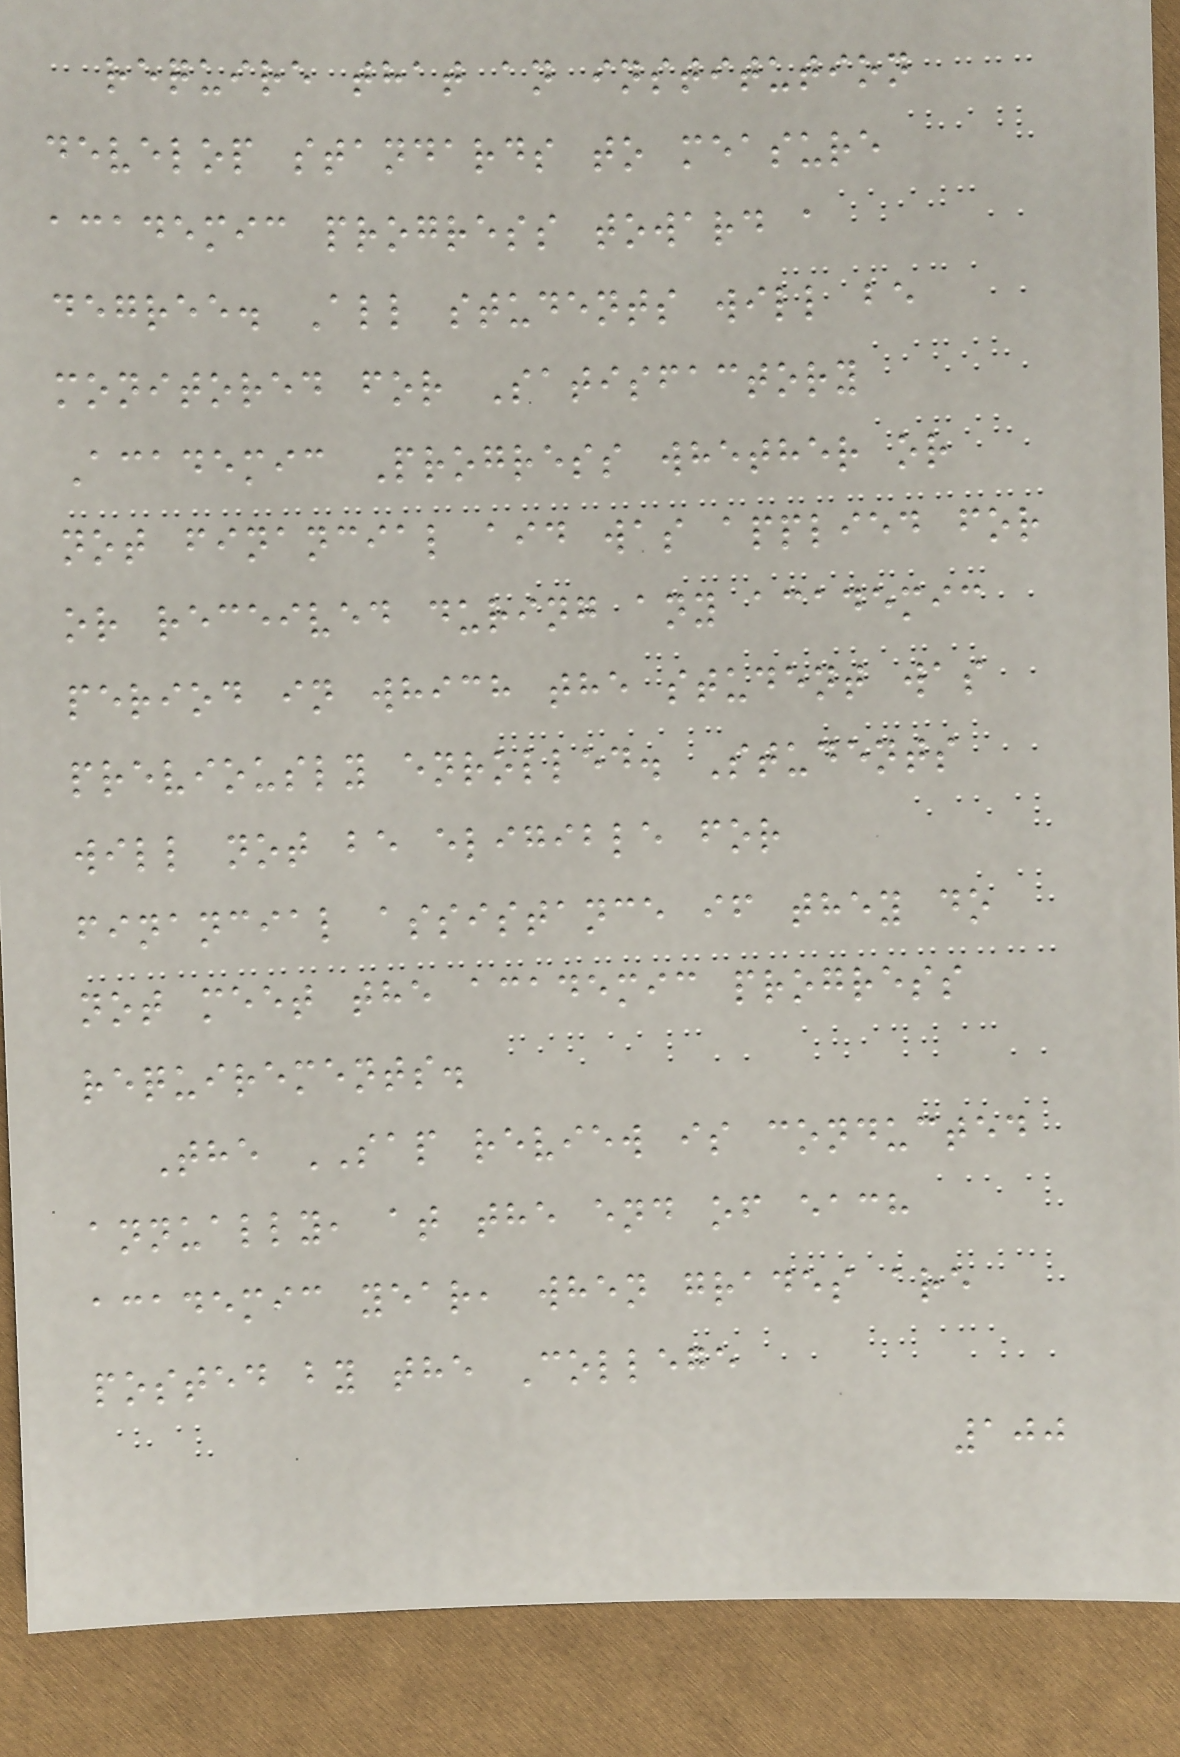require that an institution
develop standards to measure
academic progress toward a
degree. All students will be
monitored for Satisfactory
Academic Progress whether or
not financial aid was applied for
or received during any academic
period in which the student was
previously enrolled. Students
will not be eligible for
financial assistance if they do
not meet the academic progress
requirements.
The SAP review is conducted
annually, at the end of each
academic year, when grades are
posted by the College
100
